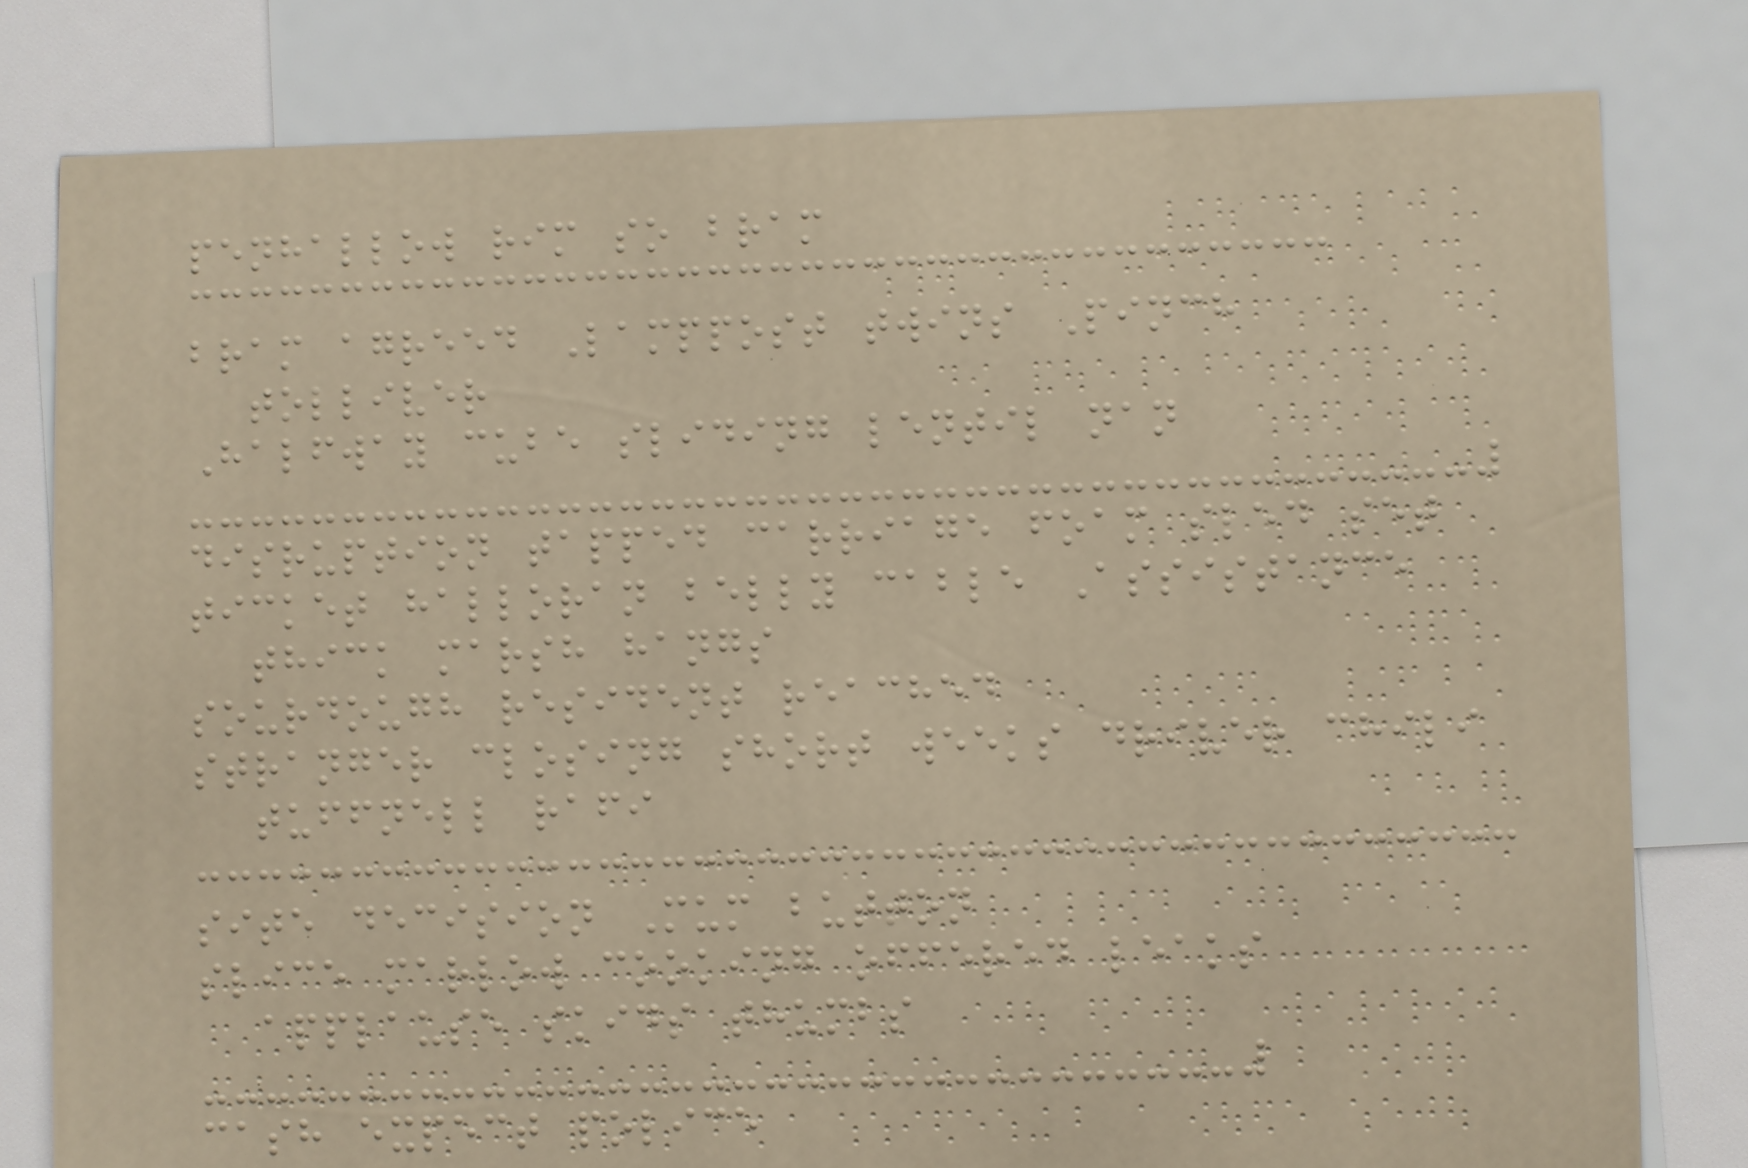penhallow rim so bram
bram agreed Lamppost twins Pinch
tolliver
Halfway cube sliding lentil nan
disruption tapped carriage foam sled set
ticket halloran belly cable Assistance
thick marsh hangs
sourdough resident reached
stranger closing short weeks driver chili
tuffnell rafi
site decision Mum button
slice marlow cooking offered leaks
applause skids thumbs
cash expect police
